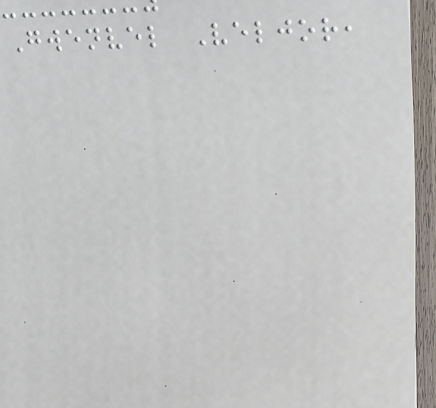Gwenvel Veljor,
